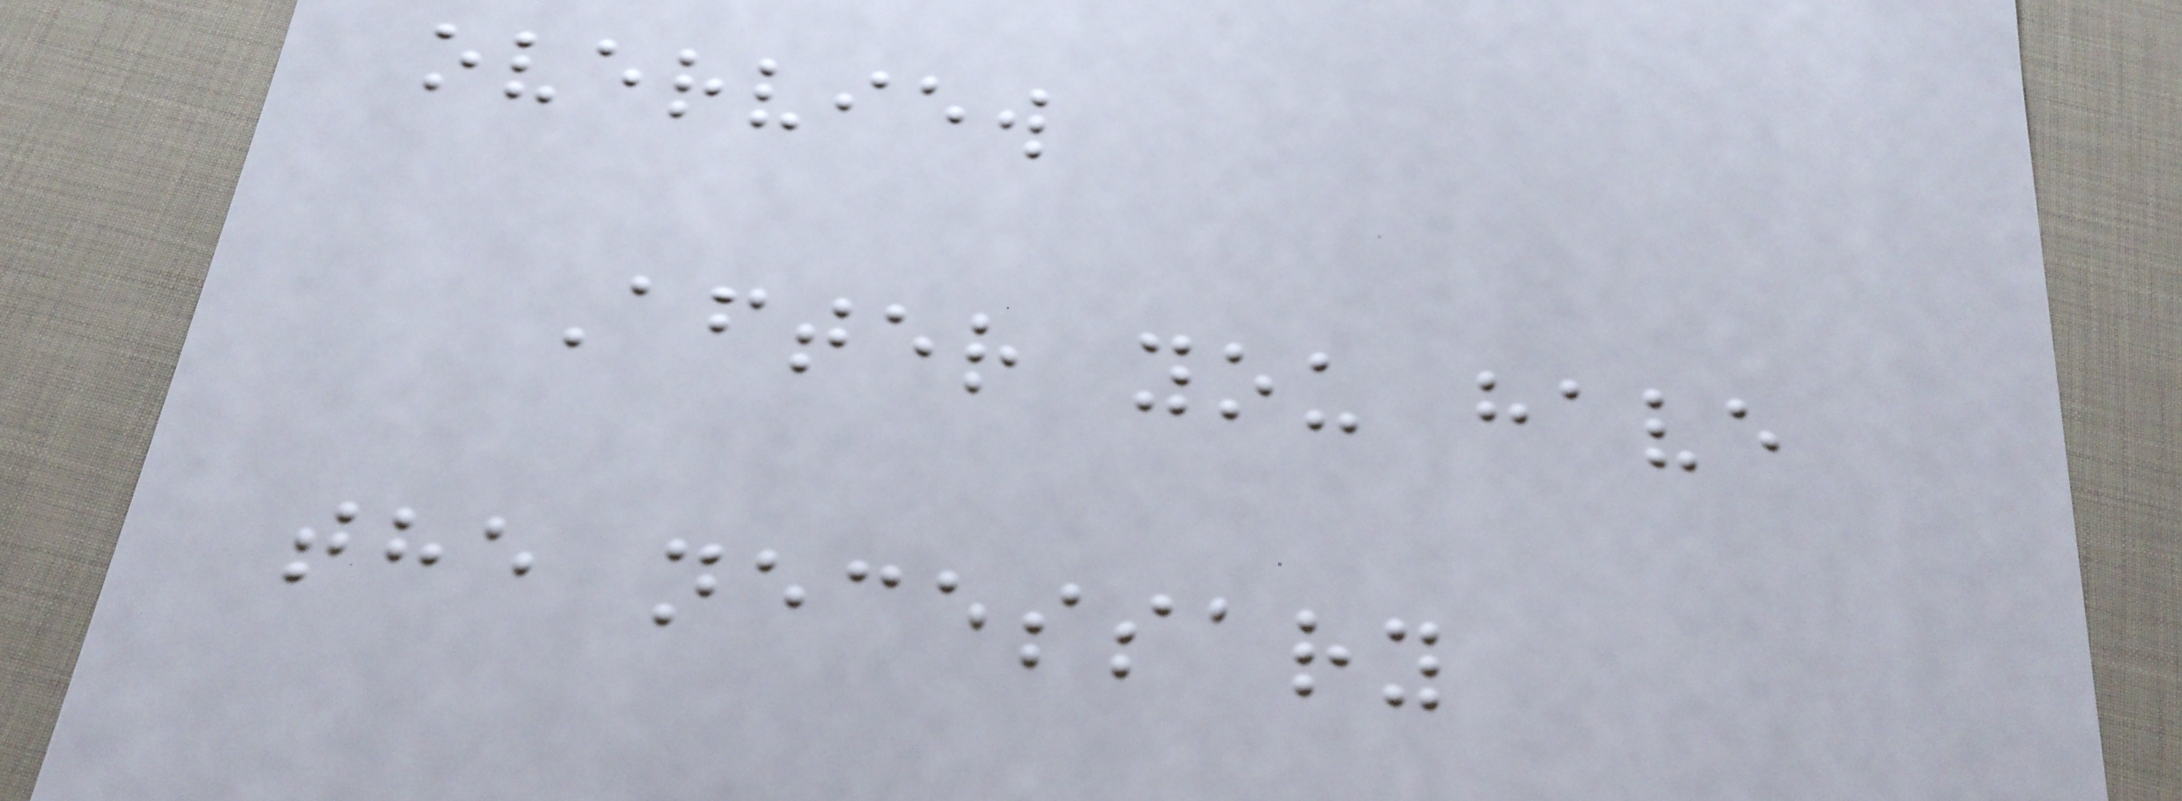overview
After you have
the necessary
